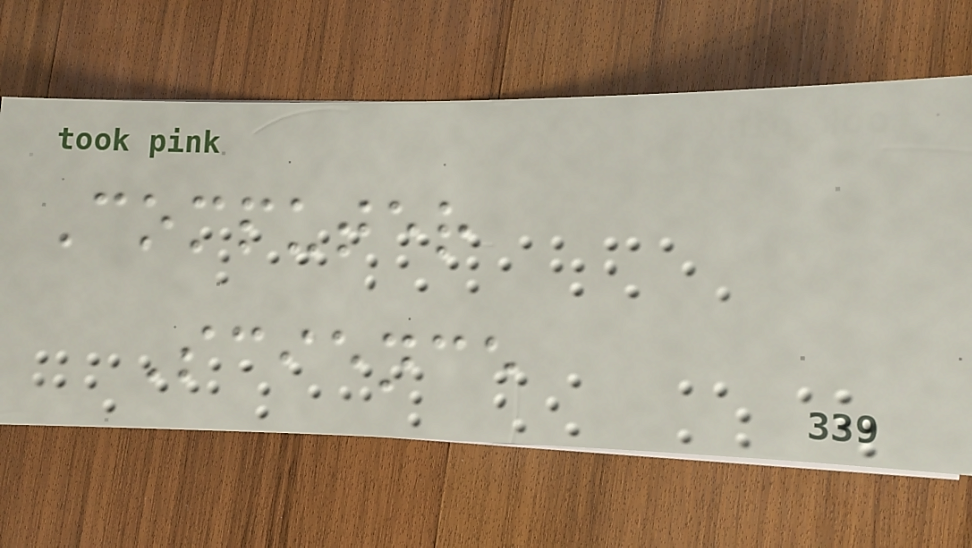Computer
Science
